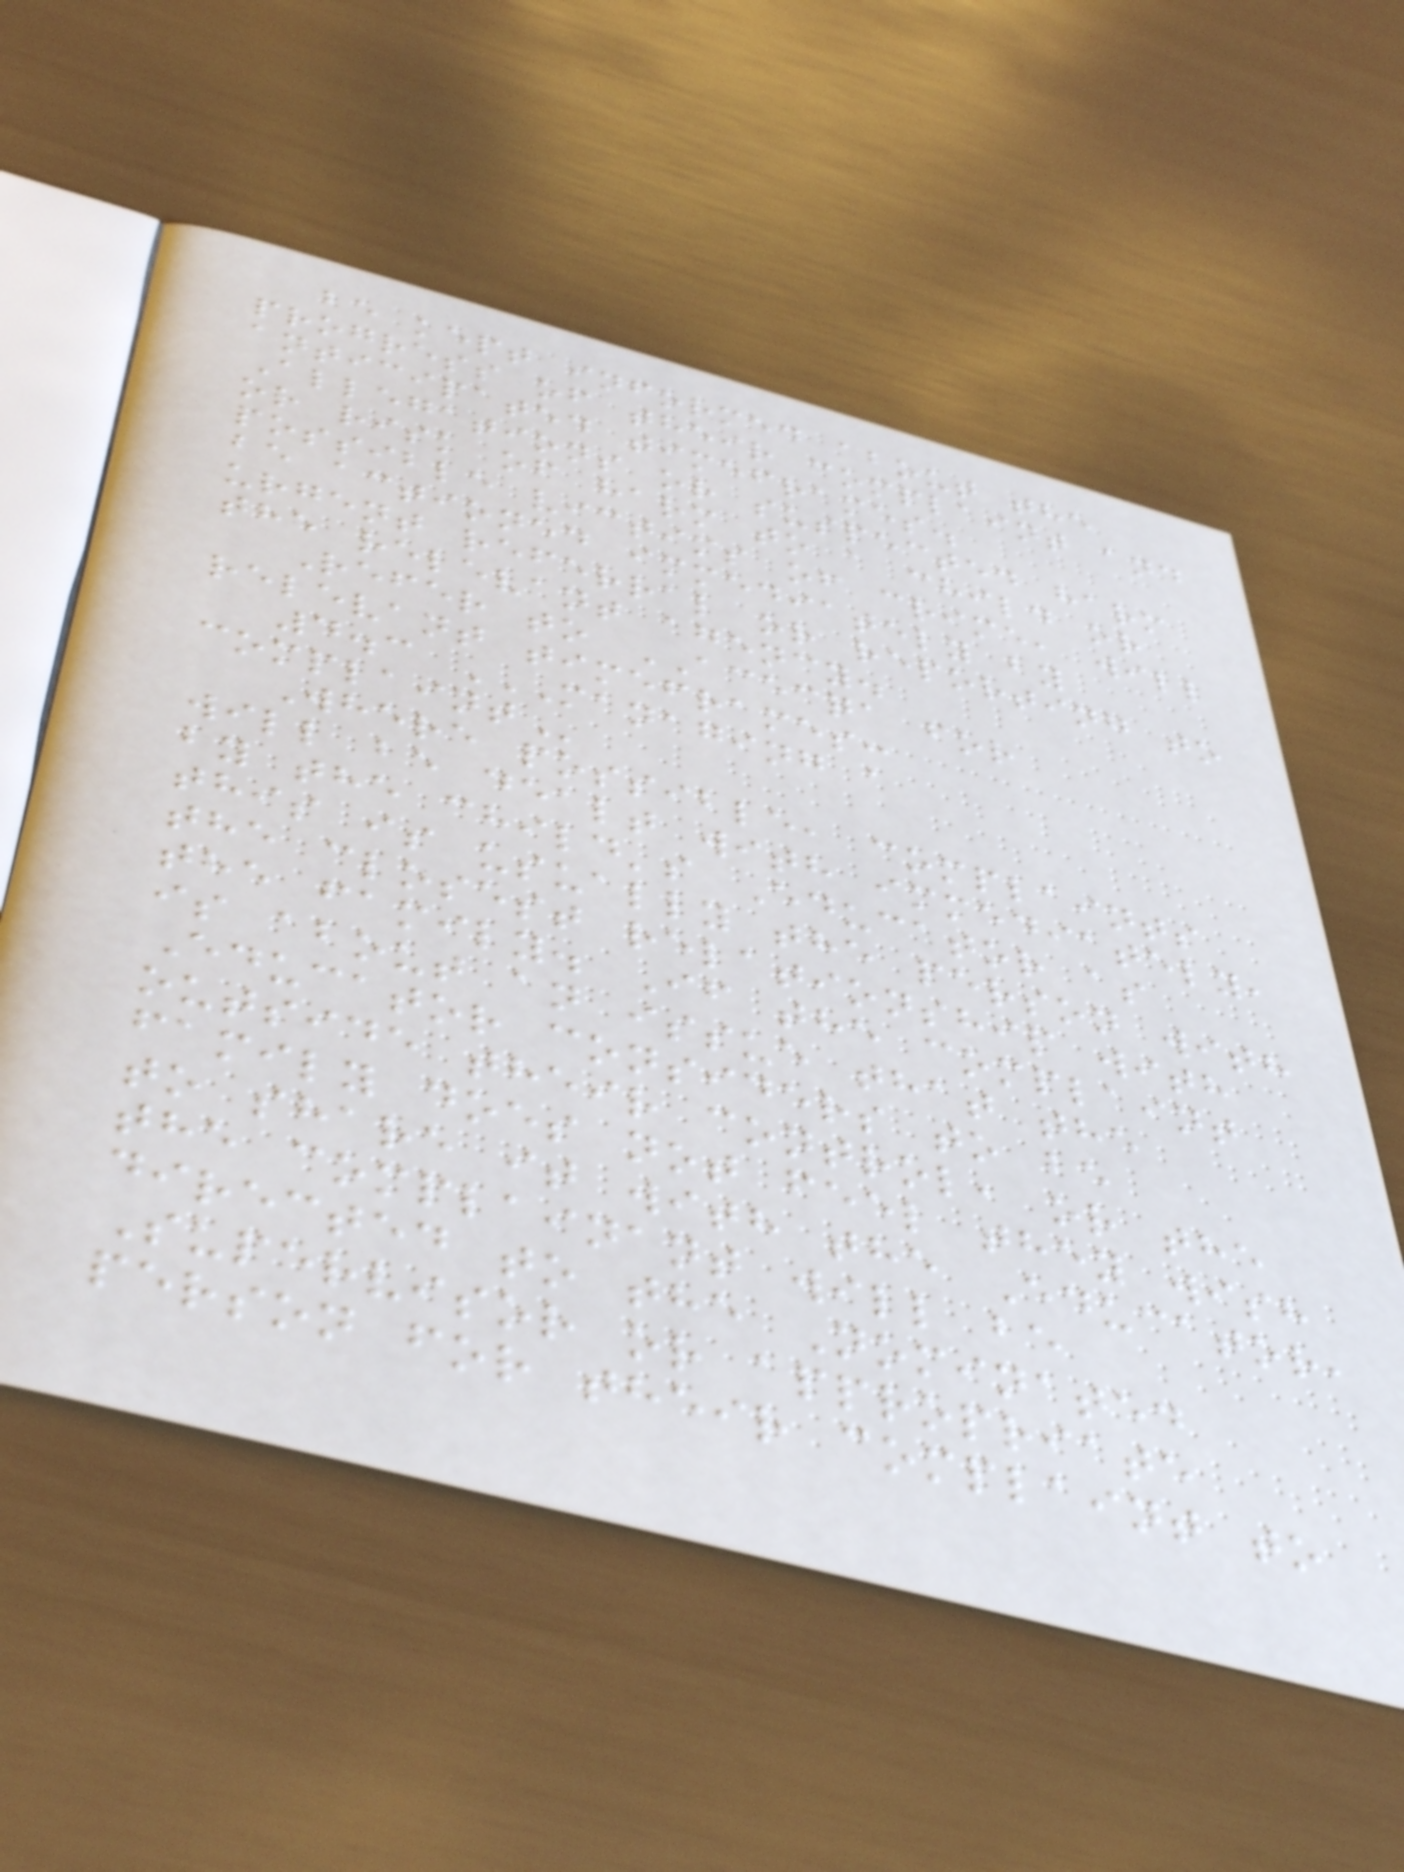be kept informed about the
progress of their complaint and
anticipated timeframes.
Allegations or suspected harm
or risk of harm to a child or
possible victims of crime, will
be actioned immediately by
urgent referral or reporting to
the relevant agency.
Refer to ACECQA for
relevant timeframes:
4.3 MANAGING A
COMPLAINT
Where possible, complaints
will be dealt with immediately,
by the child's Educator as
this is usually the person with
the closest relationship with
the family. If the complaint
is about an issue that the
Educator considers to be
outside their control, or the
family does not feel they wish
to share it with the Educator,
the complainant will be
directed to the Nominated
Supervisor or appropriate
person for their complaint to
